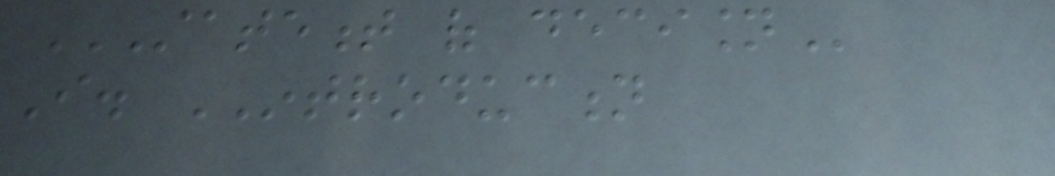STATEMENT OF DECISION
I. INTRODUCTION
